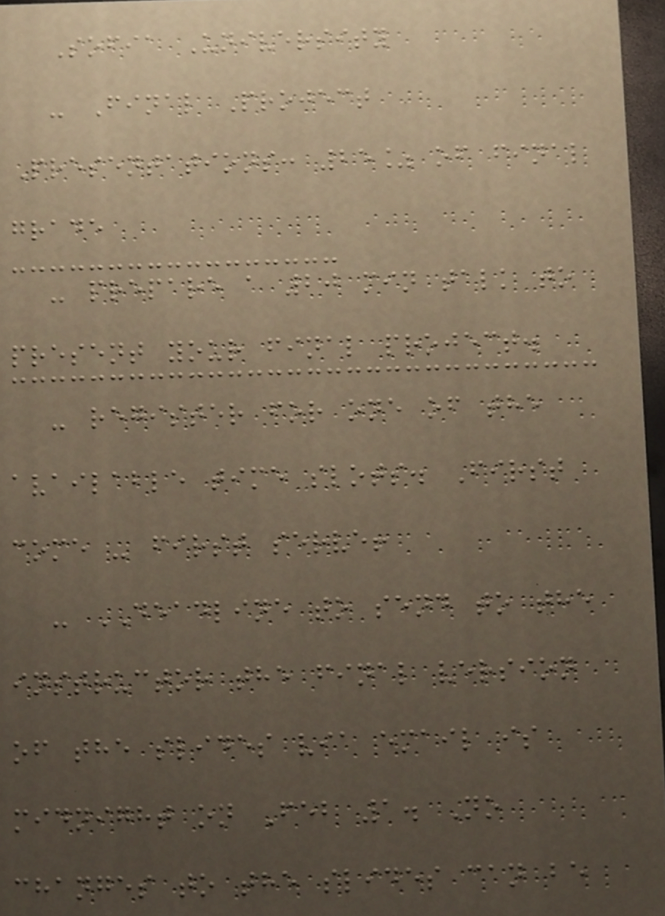Sofia University
- Final Project
Presentations: 25% of final
grade
- prepare a 20 min talk to
present your final project.
- register for one of the
available time slots. First
come - first serve!
- DEADLINE to send to the
instructor the final version
of the slides via email is
midnight on Feb 1. No
changes to the slides can be
